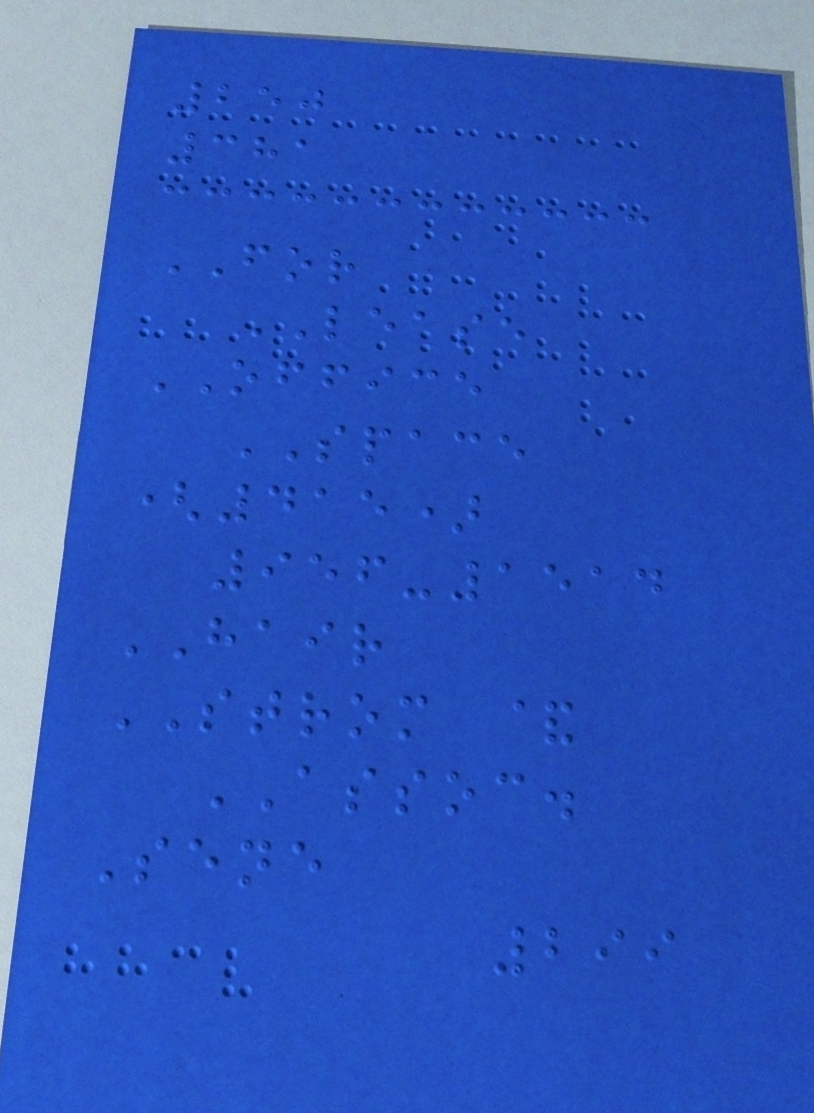250
381
FOR
LEASE
OFFICE
SPACE
(415)
956-1514
HAIR
STROM &
ASSOC.
Sene
299
